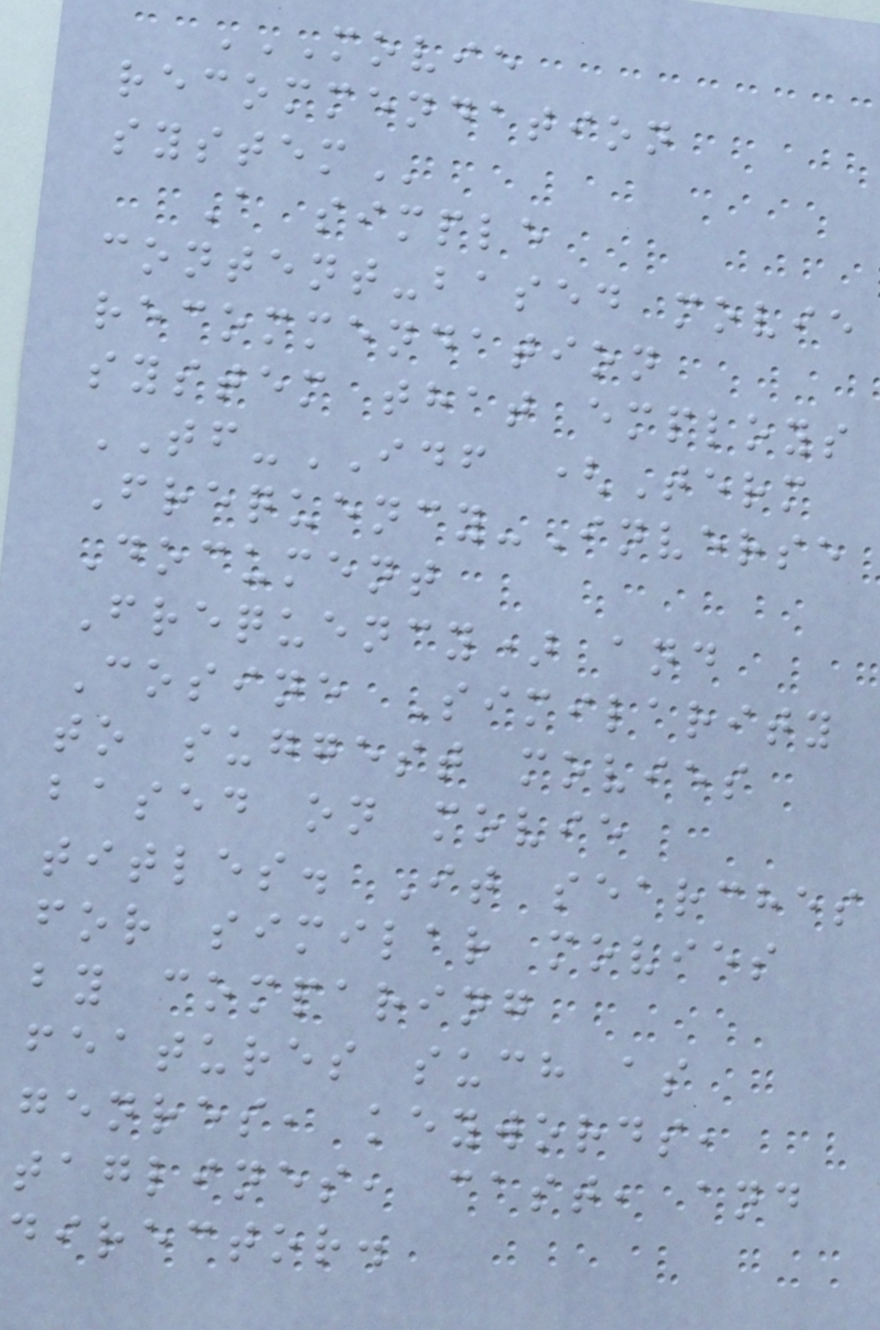MOVIE
RECOMMENDATION
SYSTEM
A simple
content-based movie
recommendation
system that employs
TF-IDF (Term
Frequency-Inverse
Document
Frequency) and
Cosine Similarity
to suggest movies
based on movie
titles. It searches
for similar movies
by comparing
features such as
genres, keywords,
taglines, cast, and
director.
